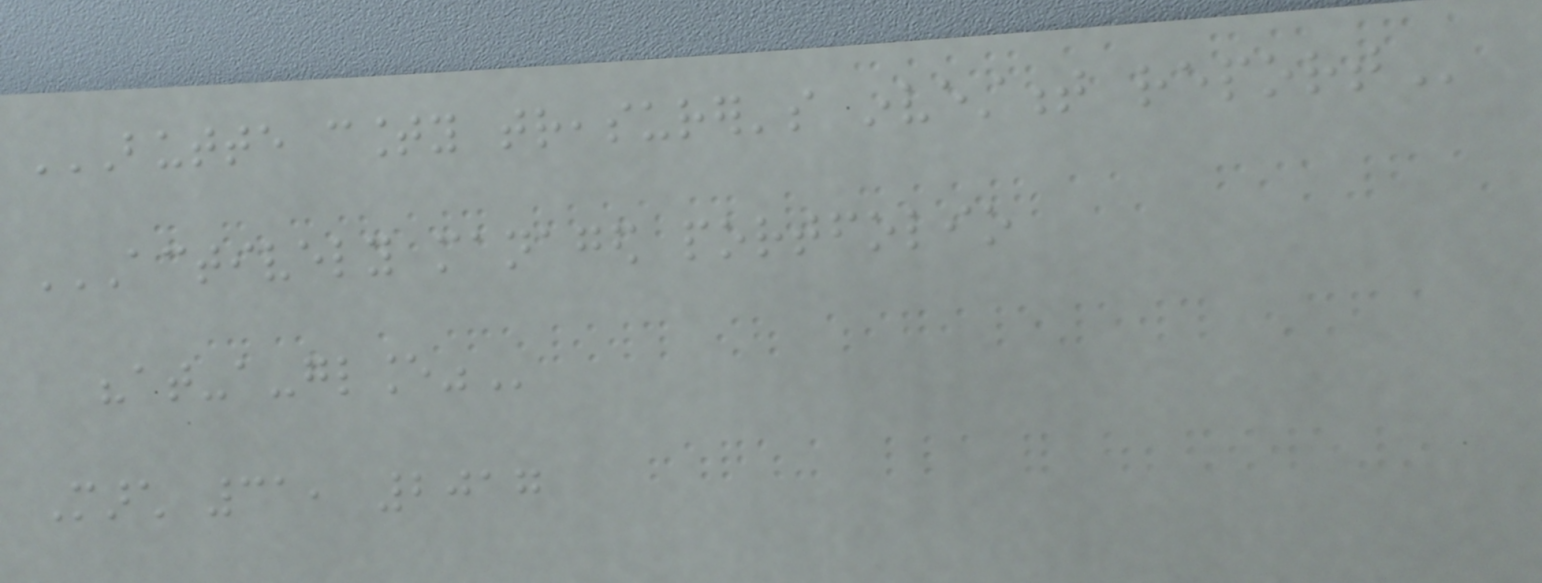BUTTE COUNTY TREASURER'S INVESTMENT REPORT
ACTIVELY MANAGED PORTFOLIO
"AT-A-GLANCE"
March 31, 2017
